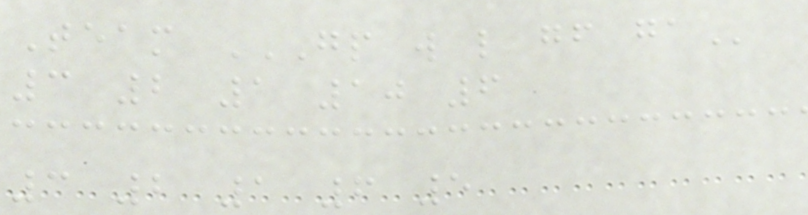Team GP W L GF GA
3 2 1 10 6
3 2 1 6 5
